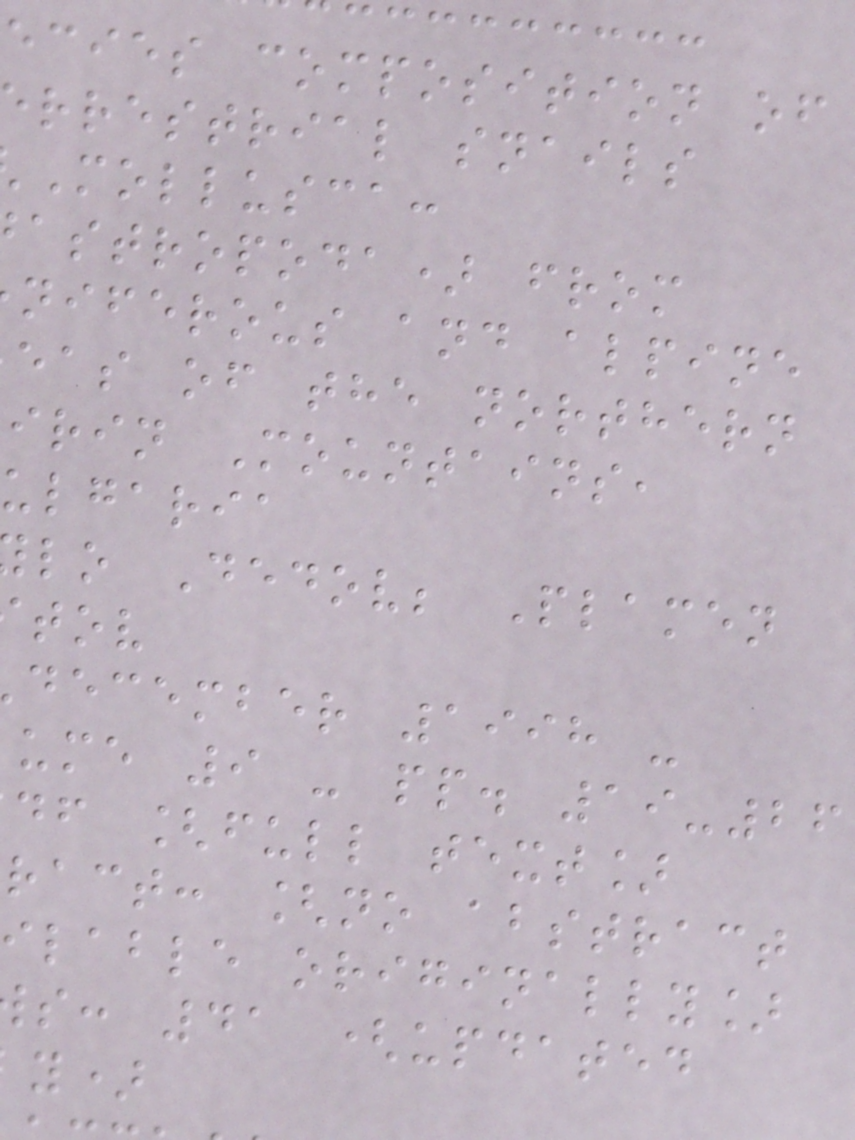ecies composition of
rrestrial snails
Mollusca:
astropoda) from
niferous and alpine
eas of the northern
irin Mountains,
ulgaria
lo Dedov; Plamen
december 1998 -
ume 9 - pp. 19-26
df [full text]
ract: [no abstract
ilable originally]
s: 41 (updated
